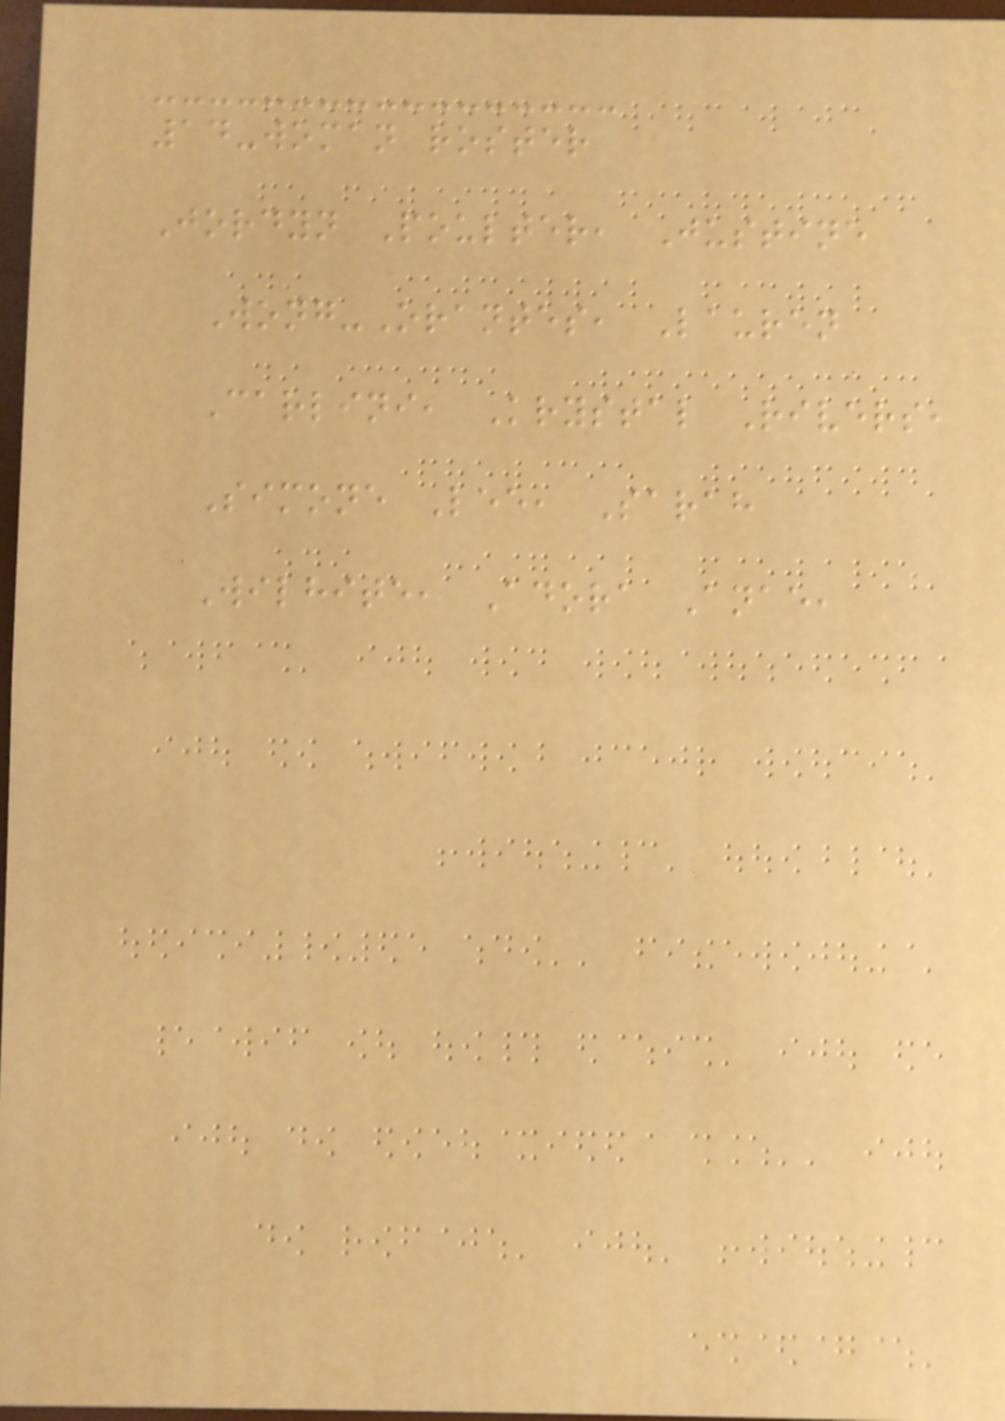14-woman roster
Jordyn Poulter, Justine
Wong-Orantes, Lauren
Carlini, Krystal Rivers,
Simone Lee, Sarah
Wilhite, Adora Anae,
